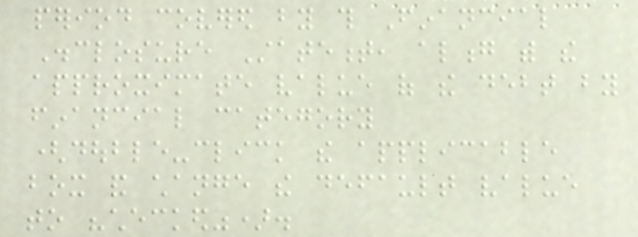period covered by this Financial
Disclosure Statement, along with the
approximate value of the debt by
financial category
(double-click the applicable
box and change the default value
to "checked").
